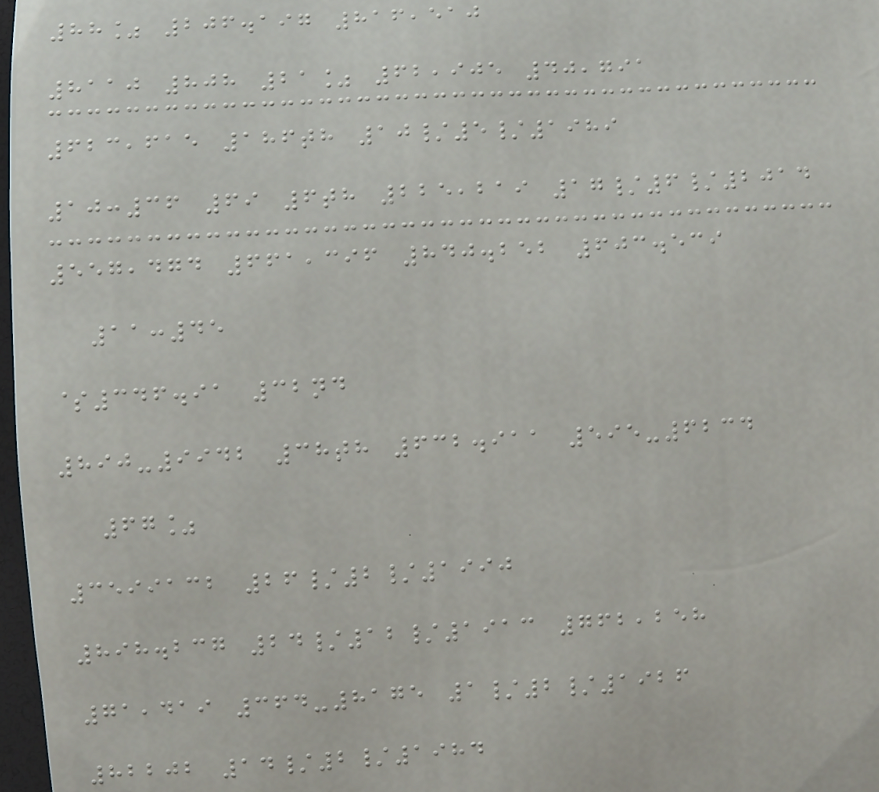88% 206.197 816,510
8110 808 21% 62,905 40,791
623,615 186th 10/5/1989
10:36 69 6th 225,219 17/6/2014
557,474 661,396 840.252 603.539
11:45
$346.91 32nd
890-9942 38th 632.911 595-6234
67%
3599132 26/2/1990
898.237 24/12/1913 762,258
71,419 364-8175 1/2/1926
82202 14/2/1984
